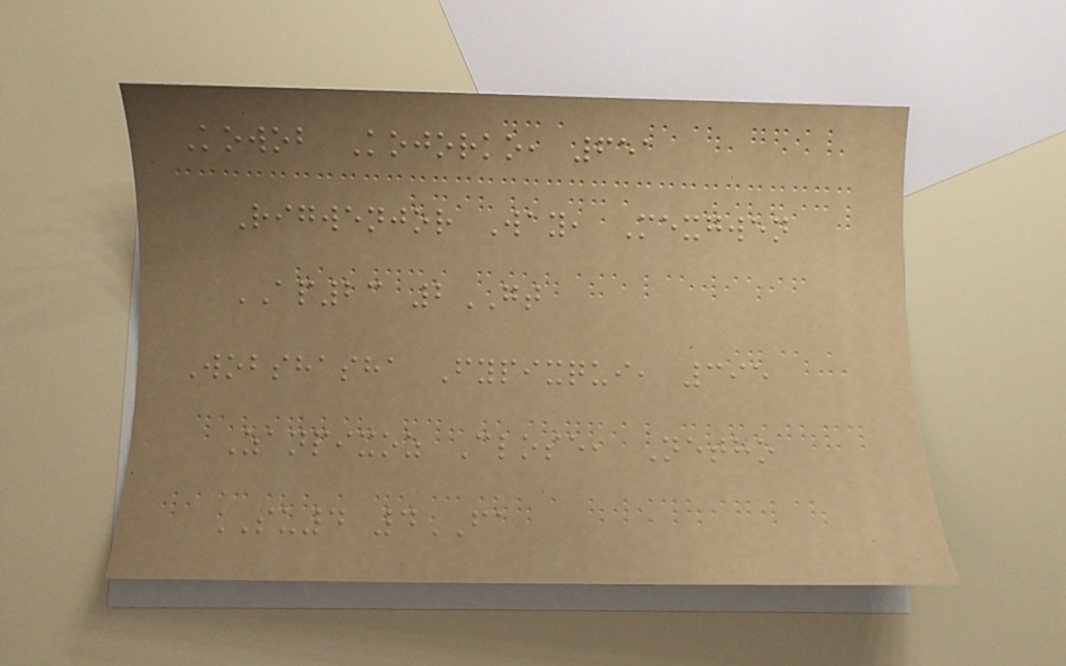Kowob Kojorko, 651
Rigwenjor Way, Mexgwen
AP23 2GT
Wobshasha Fypixqui, 395
Zanpixoz Close, Netho
SU4 4FA
